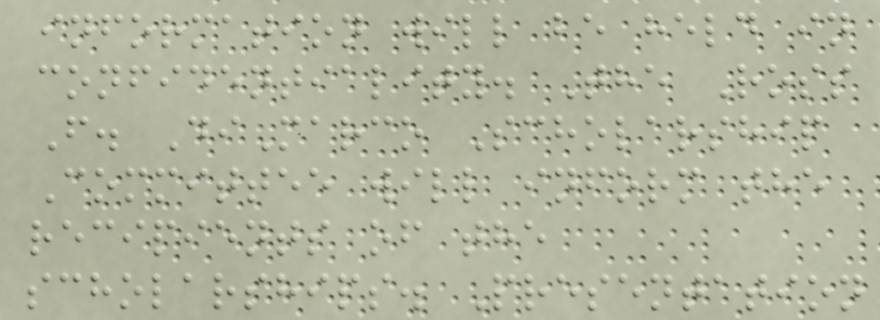information will be held in
confidentiality. The Ross
F. DiMarco Scholarship
Committee will inform the
recipients of the
scholarships. Presentation
